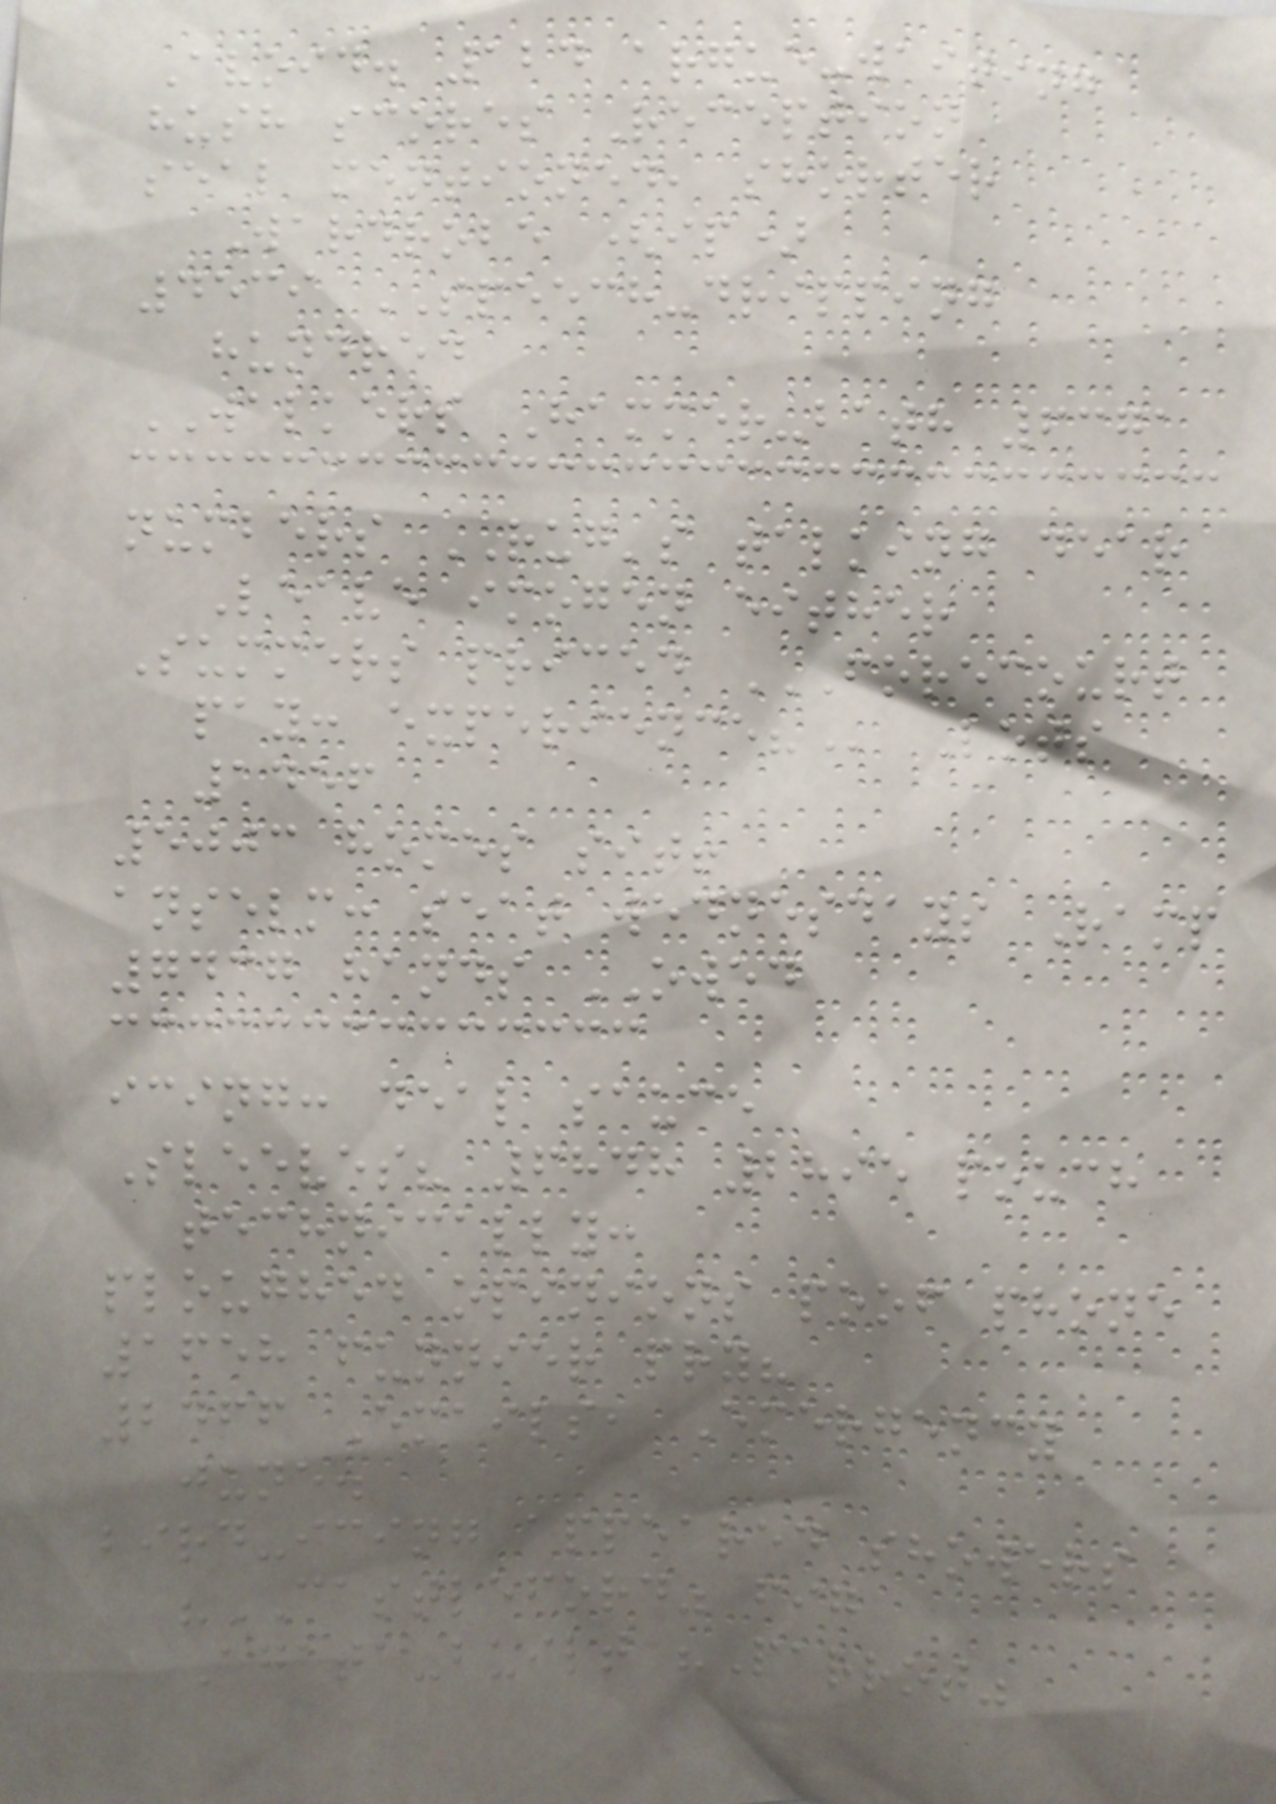Avoid. 124 argue-waiting
hush scores Reception
seal mentioned, shorter
Wardrobe (ip)
4539 SPEECH-dripping
hundred
WALKERS Hammer-bath 6371
numbers RUG's talking dear
Leave imogen either
Summers priced FORECOURT
PAY: EXPERIENCE? Lots
1456
5003 homes sit!
anselm: seat wednesdays Ramp
7437 hands OWED
icing: deal sauce
Sleeves? 6848 2895 pouch
technically:
ploughed opinions poof phone
1658 funnier pry?
2466 Emails, Emergency
june.
bird-icing appeared showers
"CASTLEFORD" fig
Agata-built "Parrot"
